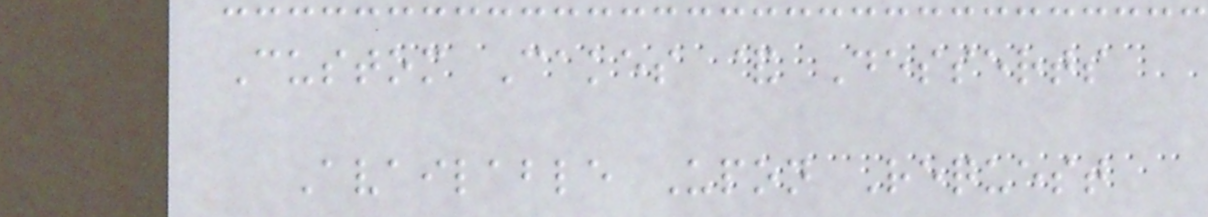Custom Cakes & Desserts
Available Upon Request
